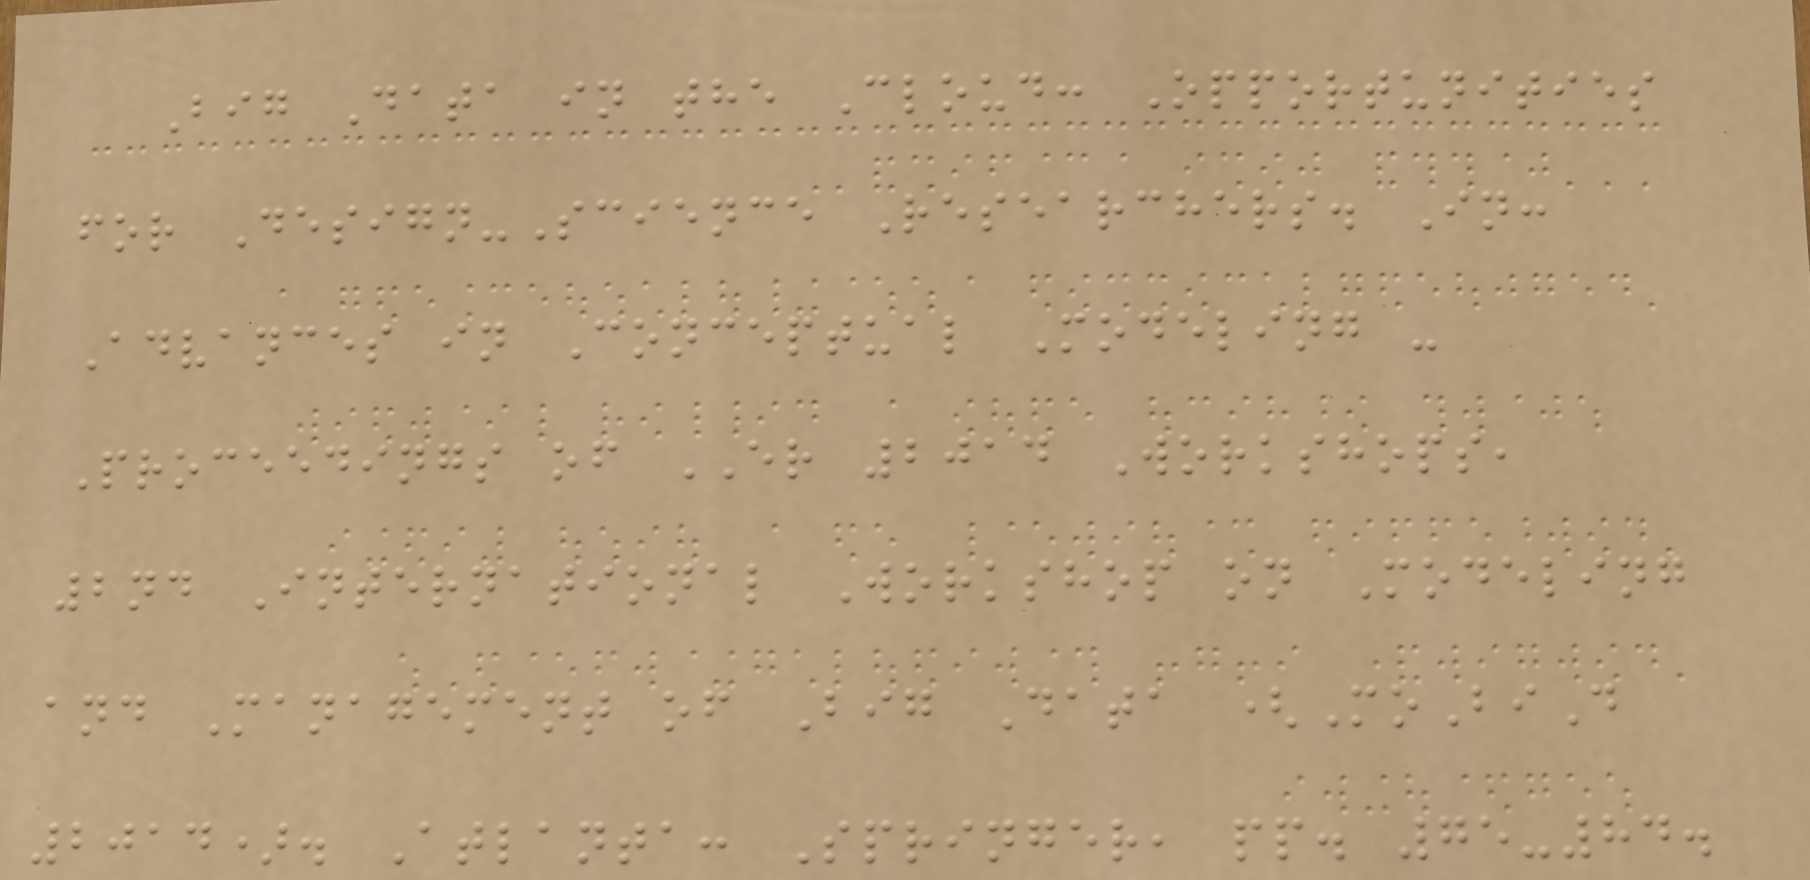Big Data in the Cloud: Opportunities
for Design-Science Researchers. In:
Advances in Conceptual Modeling -
Proceedings of ER 2014 Workshops,
2nd International Workshop on Modeling
and Management of Big Data (MoBiD
2014). Atlanta: Springer, pp. 75-84.
